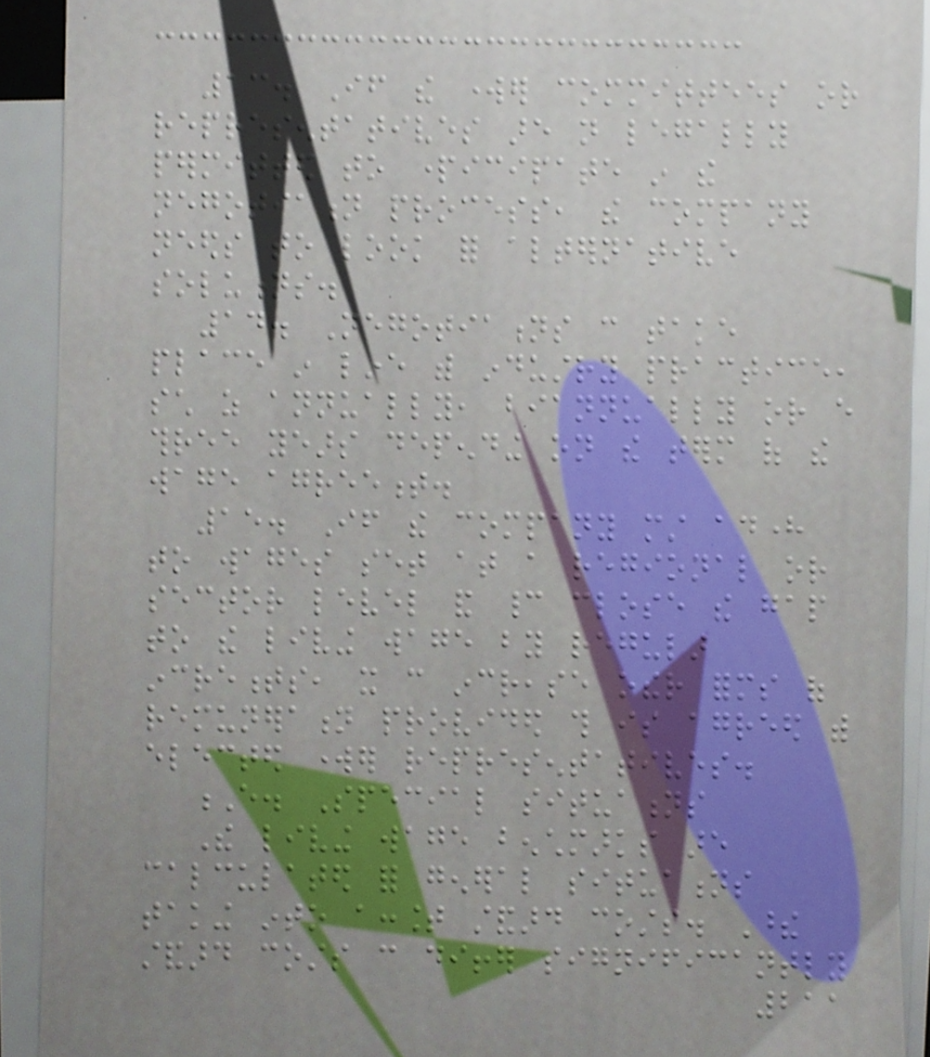13. If the worker committees or
representatives are not legally
permitted to participate in the
negotiation process, the company
needs to look for alternative
solutions.
14. Negotiations can take
place in line with industry practice,
such as annually, biannually or every
three years depending on the term of the
wage agreement.
15. If the company must adhere
to wages set at a regional or
sector level and cannot close the gap
to the living wage by regular
increments, it can increase other forms of
remuneration provided this is agreed with
elected worker representatives.
E. Special situations
The living wage benchmarks are
calculated for general situations
taking into account standard costs. These
standard costs can differ significantly
211
